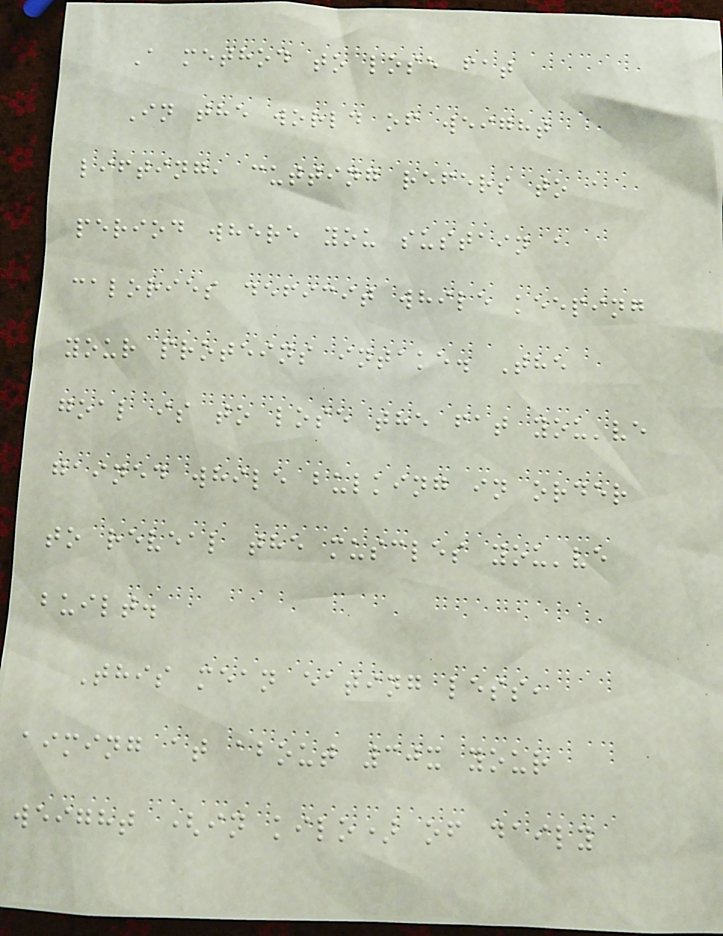A method to lose fat
In the world of weight
lifting, cutting refers to a
period where you sustain a
calories deficit while keeping
your proteins intake. The
goal is to lose the fat you've
gained while bulking in order
to reveal the muscles you've
built.
This mean eating less,
aiming at about 30x your
weight (in kilo) of daily
